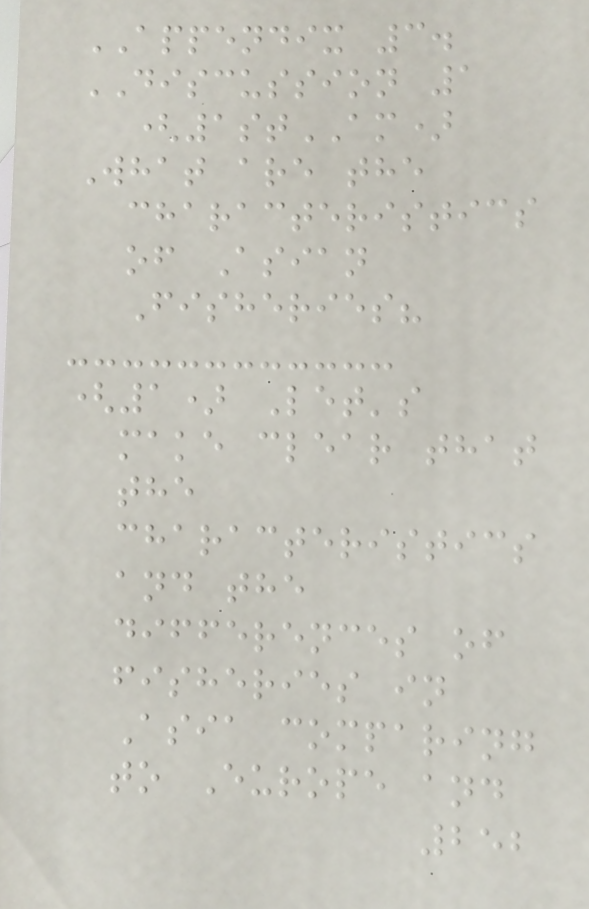APPENDIX 3.
DISCUSSION 1
(1stAM)
What are the
characteristics
of Asian
Fisheries?
(1) Let's
make clear that
the
characteristics
and the
differences of
fisheries in
Asia comparing
to Europe and
252
